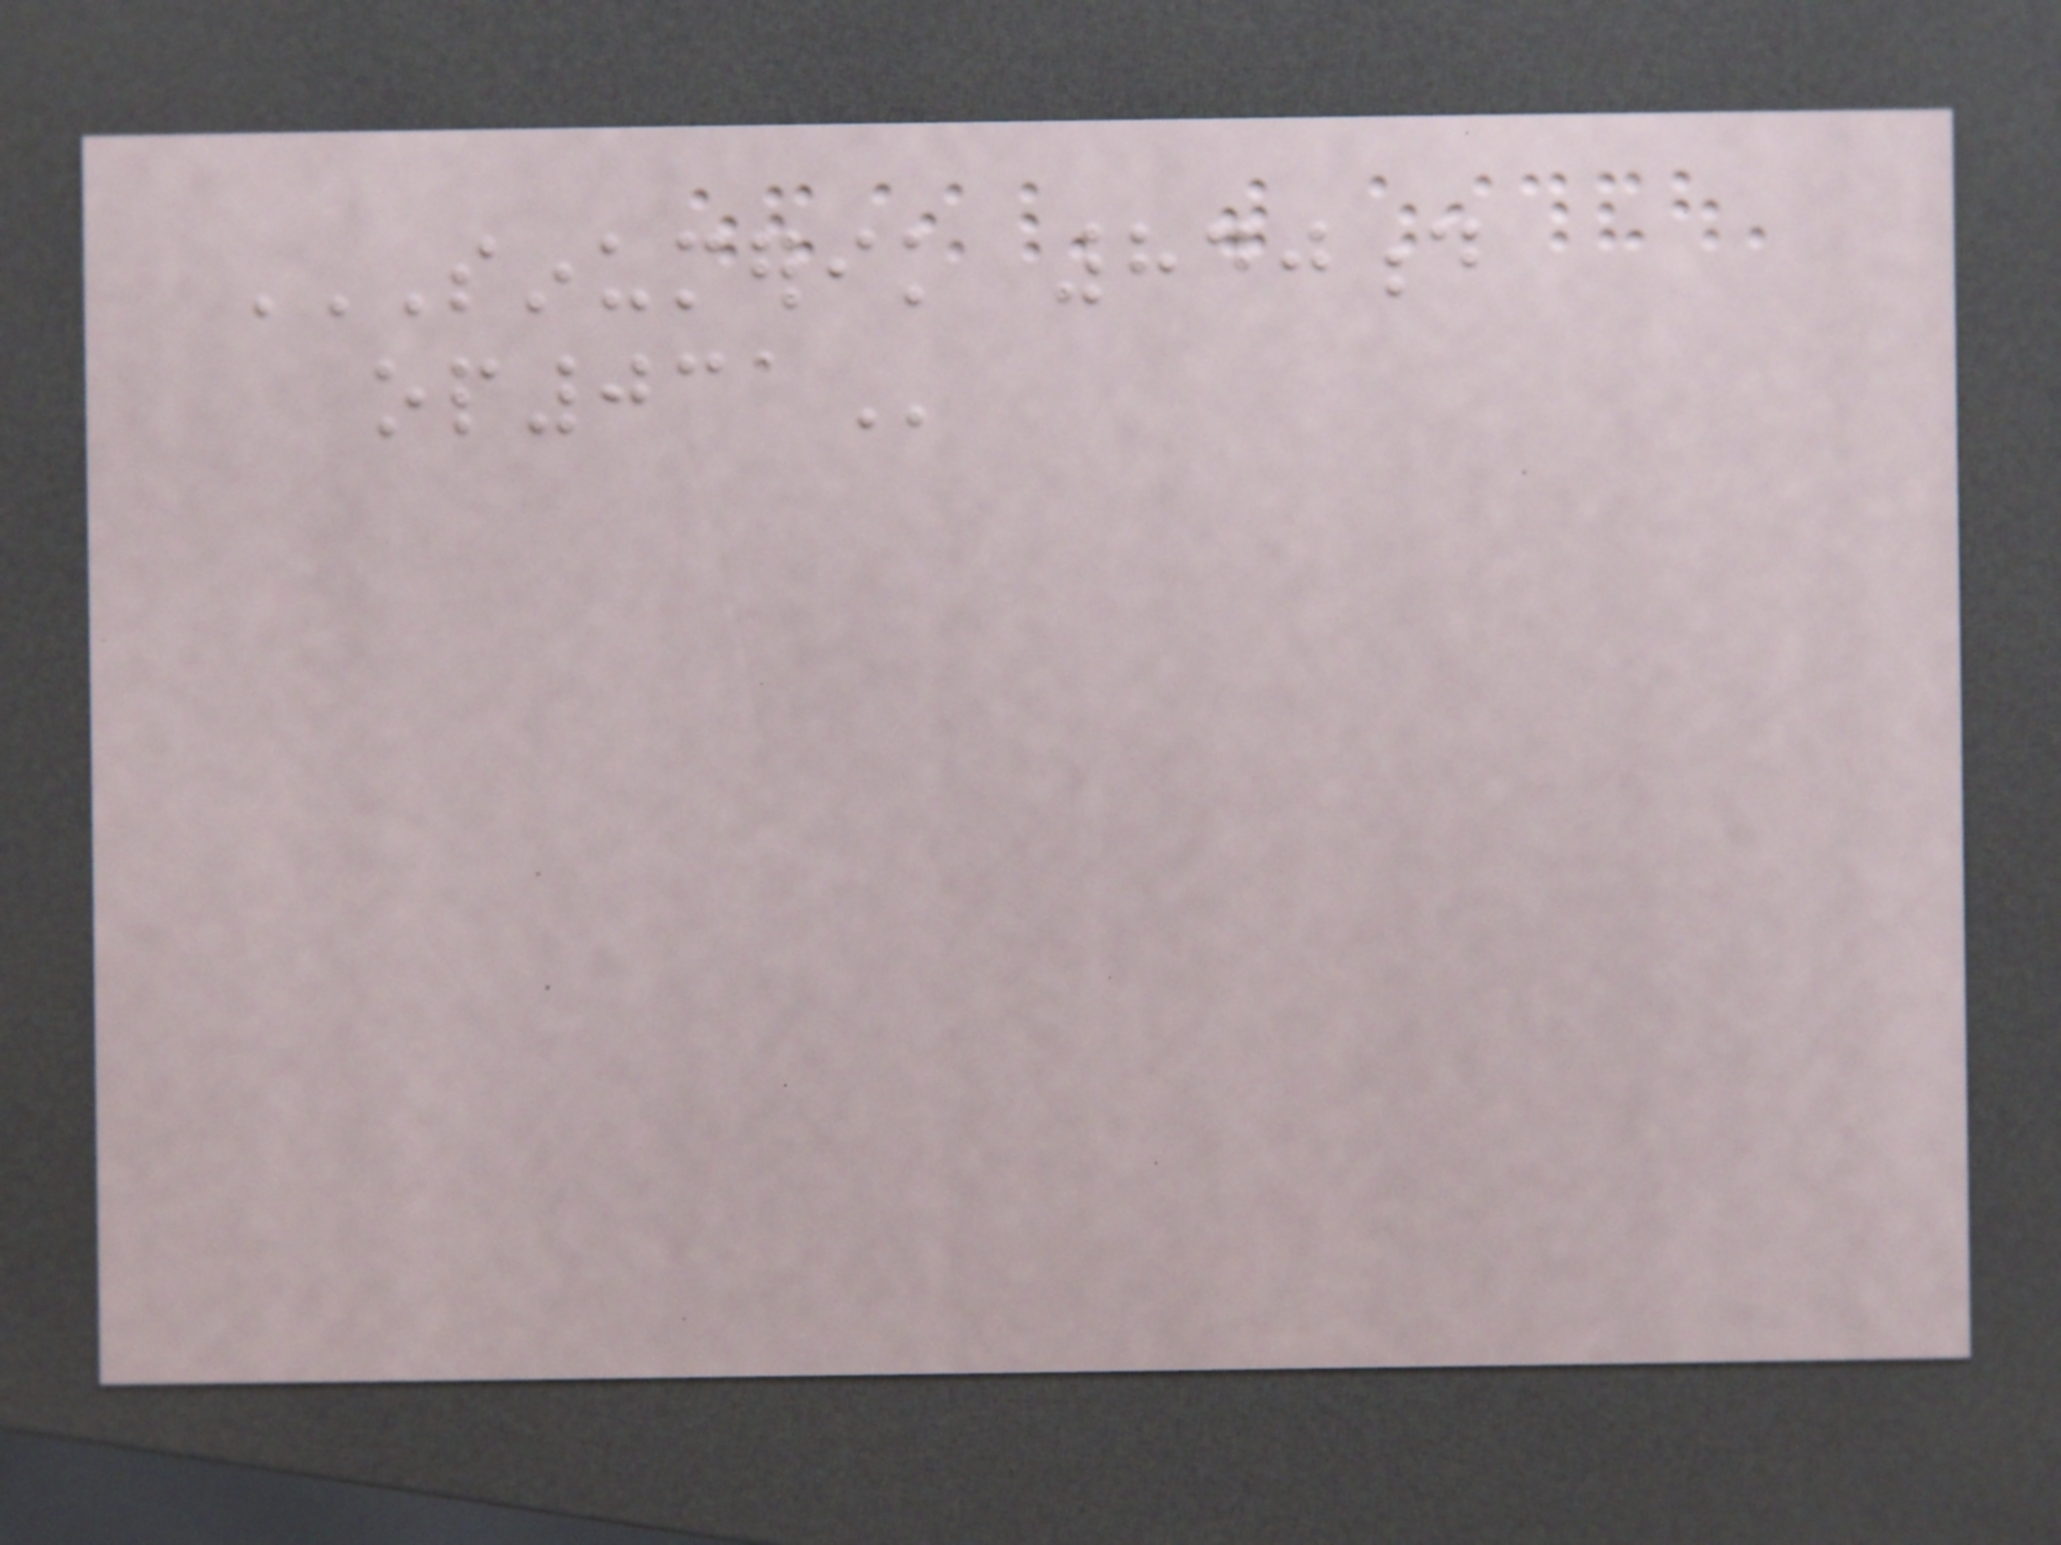SINUMERIK 840D
OP031
